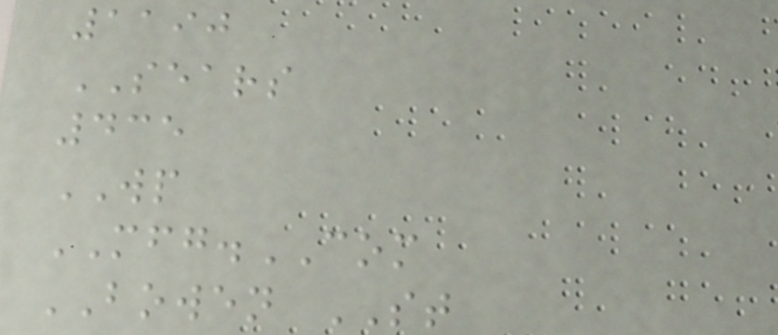1190
SEARS
435
WP
MFG.COM
BOWEN ST
